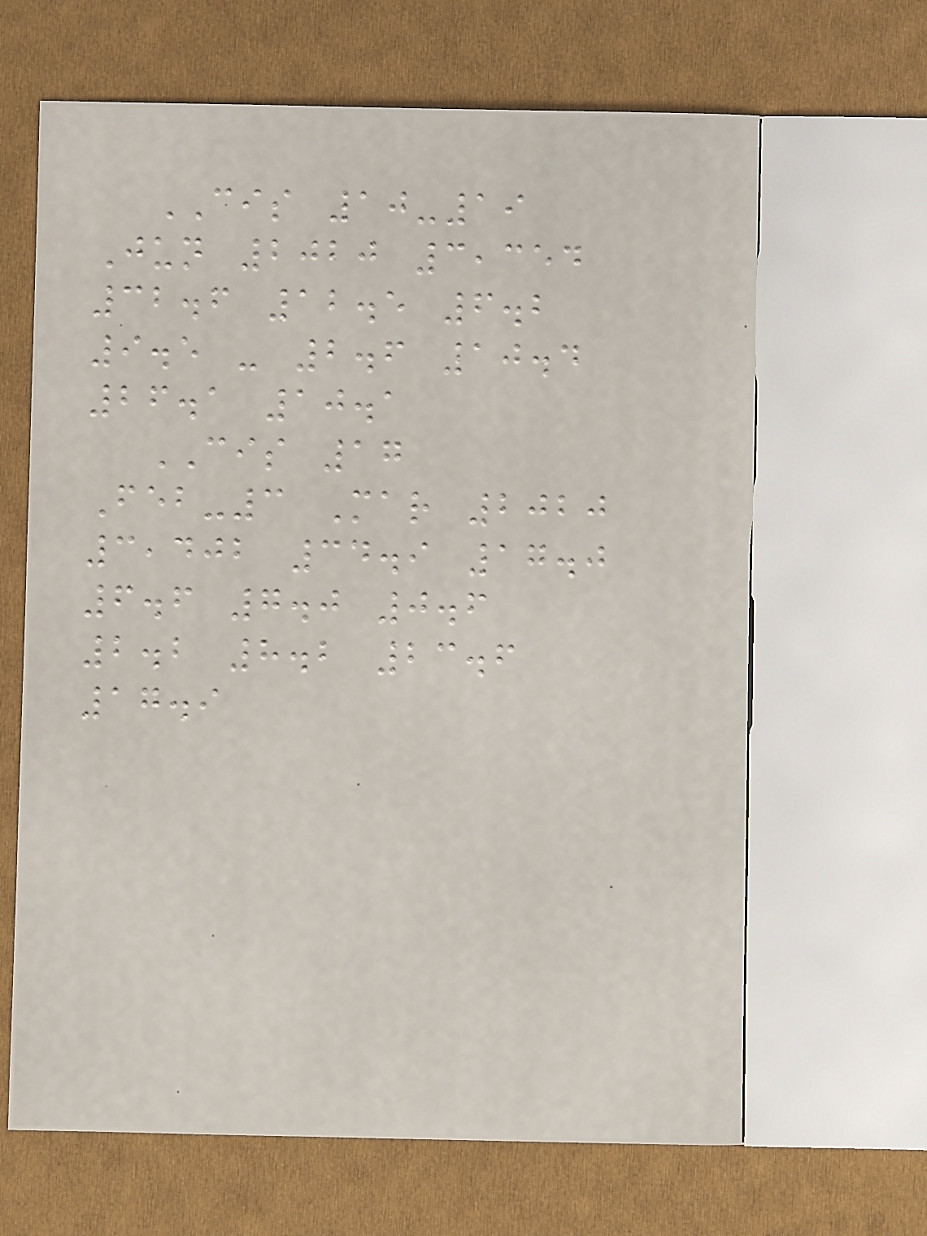CIS 10-19
Jun 2020 3,354
32.6 12.5 6.2
9.5 - 2.6 10.4
26.1 10.1
CIS 17
Feb-3 Mar 2020
3,402 34.9 17.0
6.6 7.0 0.6
2.2 8.2 23.6
17.9
